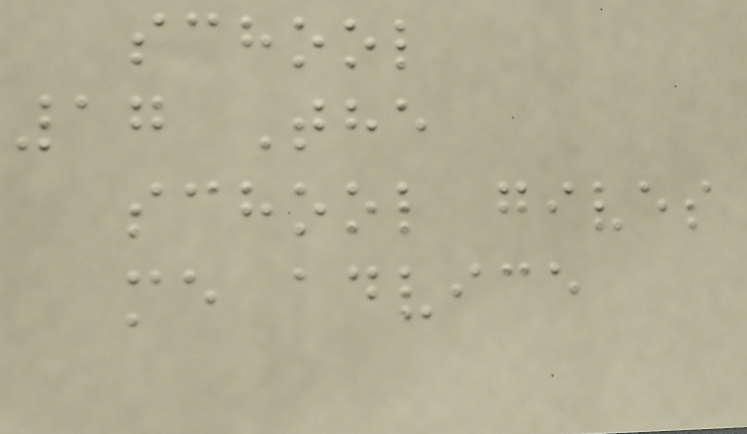school
17 The
school gives
me advice
